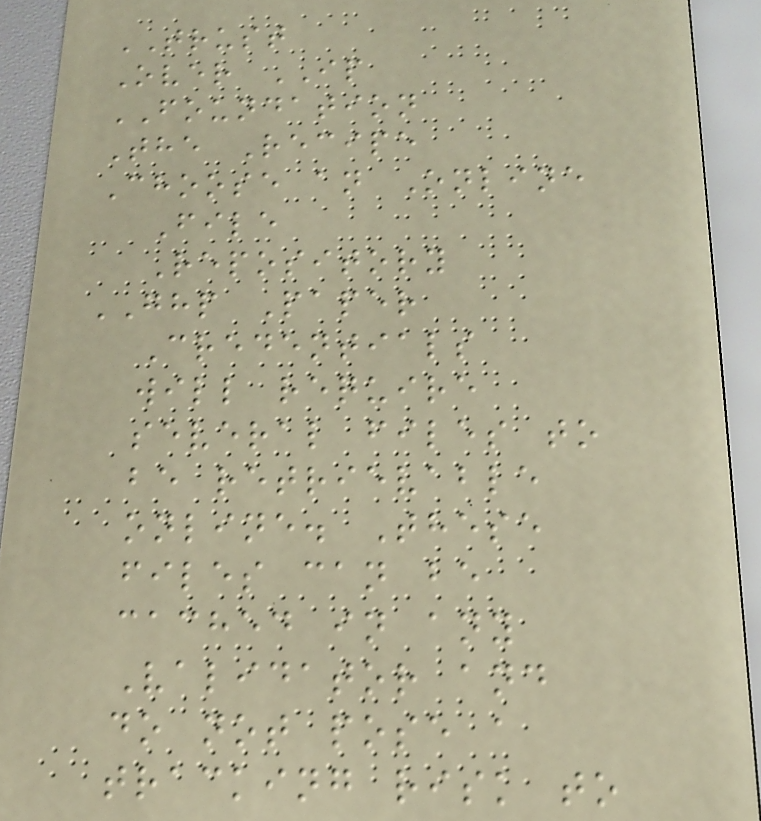TRUST
Over IP
FOUNDATION
The Recipe
Choose an Online
File
Repository
GHP Paper
Credentials
will require
several files to
be retrievable
online. These
files can be
cached in any
Validator and
do not pose a
tracking risk to
